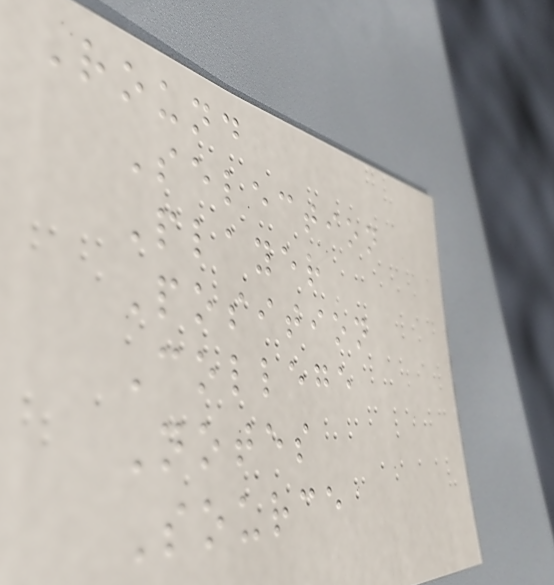Round
Selection
Player
Position
College
Notes
Source
